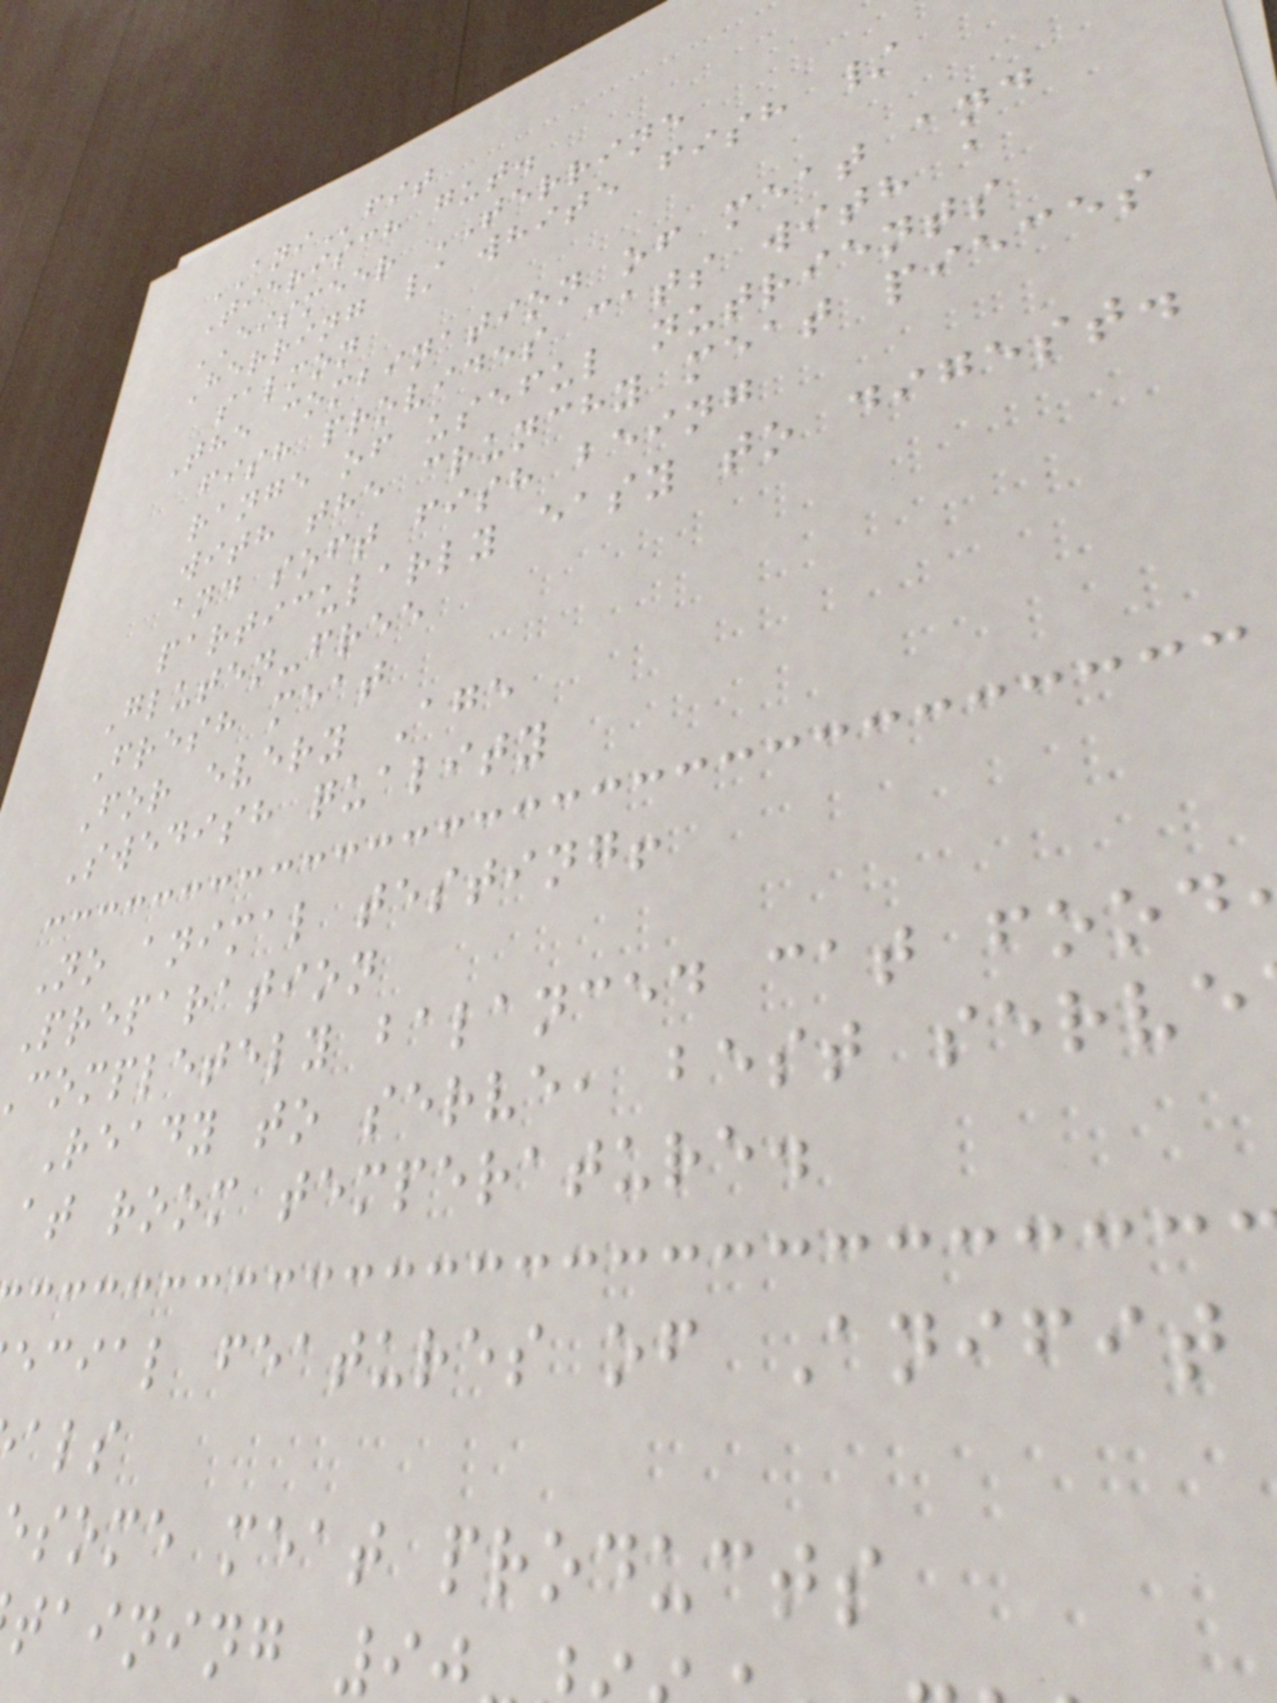ANIfit
Tierisch gut.
EISMEER TERRINE
Herring / white fish /
salmon
The combination of meat and
fish provides cats with a
range of useful nutrients
with the crunchy meat pieces
and soft fish being
particularly easy to digest.
Gluten-free
Fresh meat
For every Age
Swedish quality
No animal testing!
Preparation
completely balanced cat food
Ready to serve, best serve
at room temperature.
ecial features of Anifit
some meat products
taining 9
